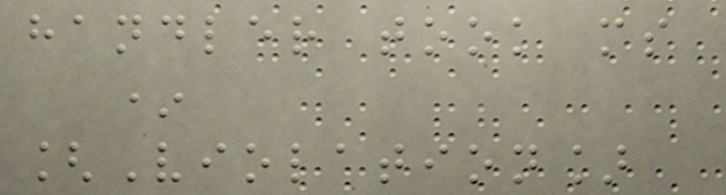handler took ms
*
[Violation]
